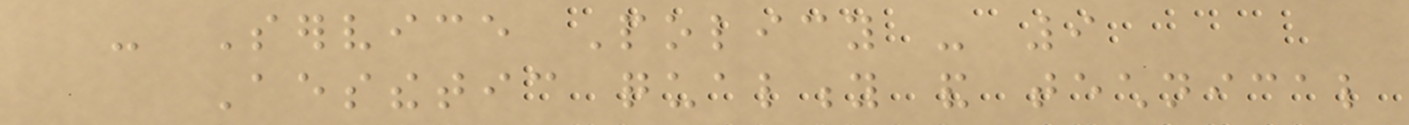- Service Policy - 9
Aesthetic quality and technical
